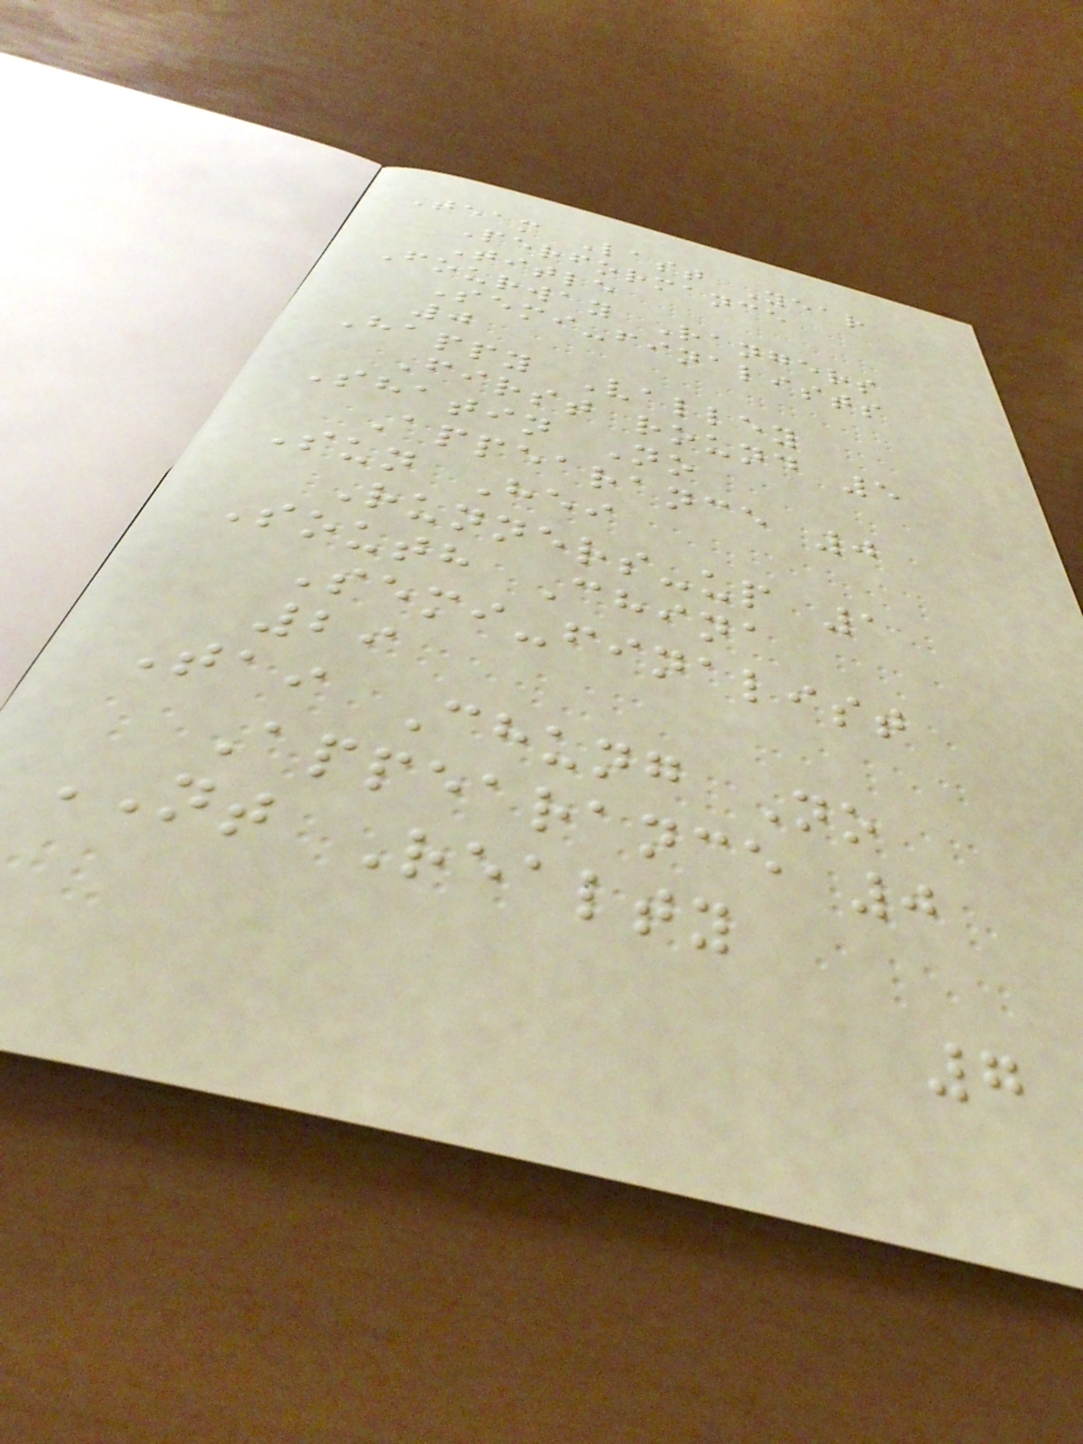Team Last Year
Performance
Title
Fourway Rangers
Semi-finalists
0
Happy Valley
First round 5
Shatin No
Appearance 0
Sun Hei
Runners-up 1
South China
Semi-finalist
29
Tai Chung No
Appearance 0
NT Realty
7
